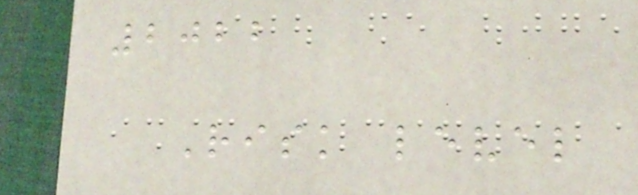2022
Risk level
